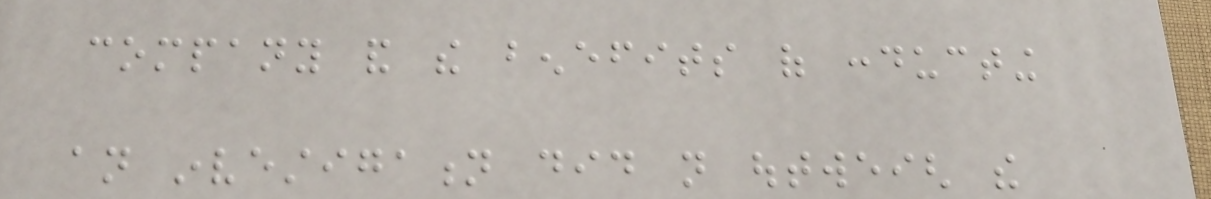company and the benefits of conducting
an investigation did not outweigh the
